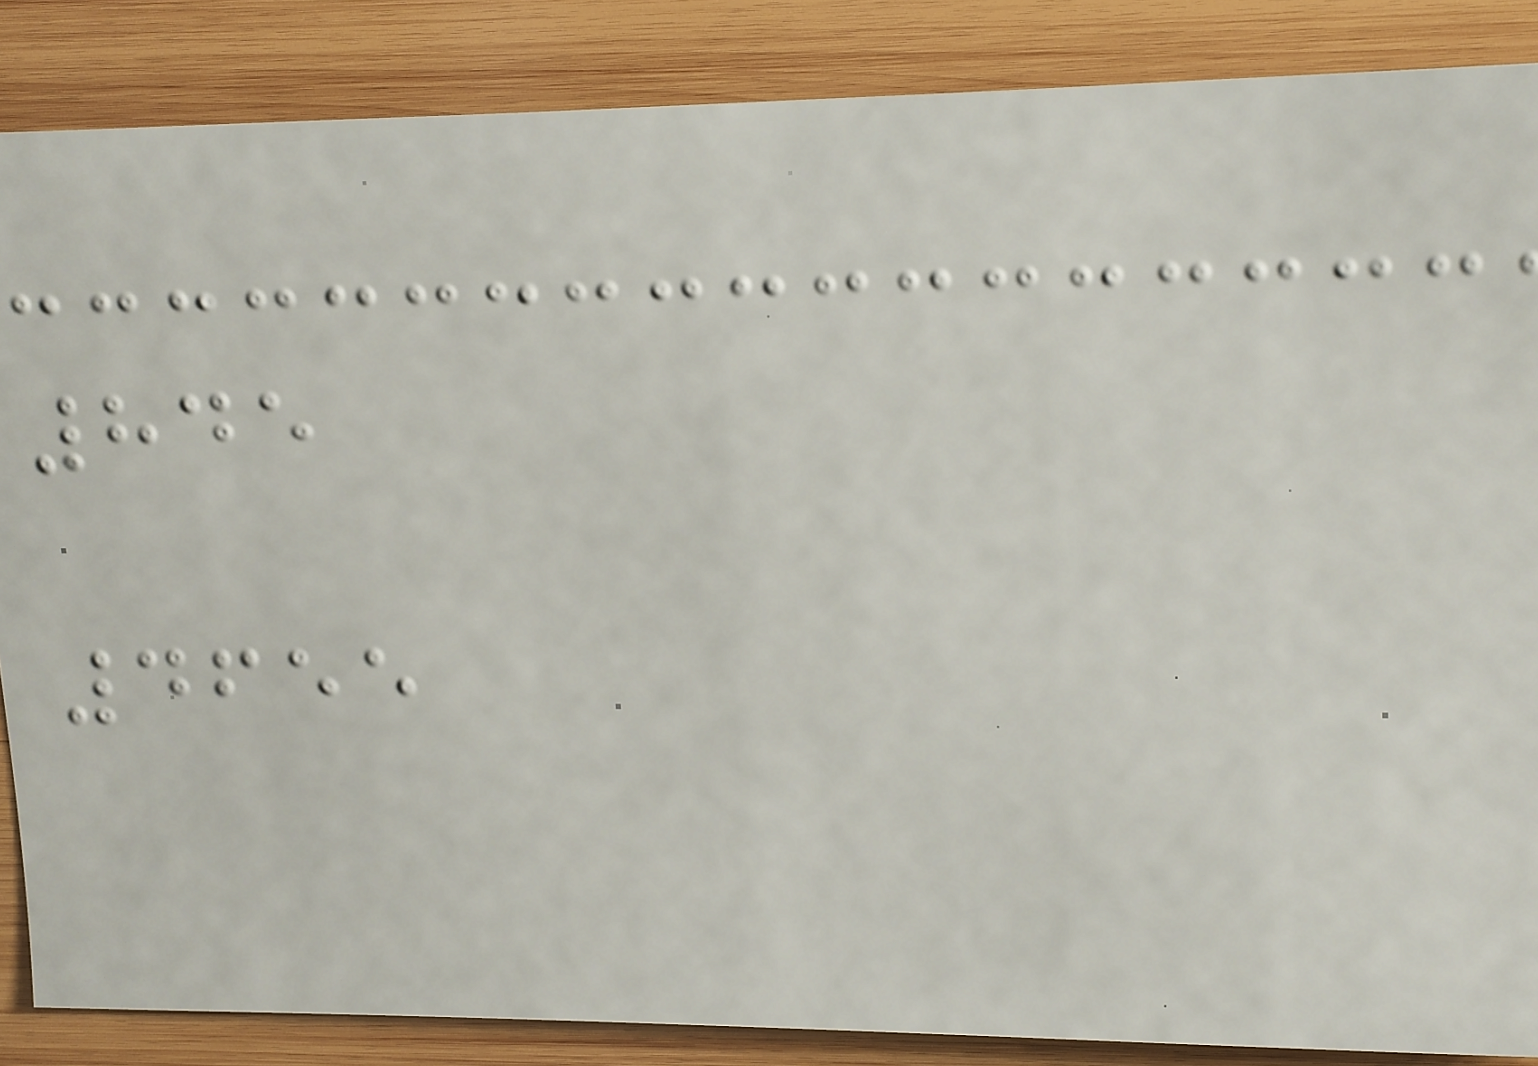845
4655
